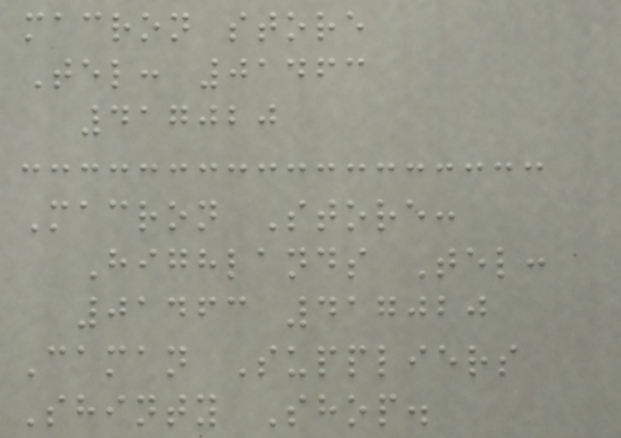macron store
Tel: 01463
417020
Macron Store:
Highlands Tel:
01463 417020
Caman Suppliers
Shinty Shop.
